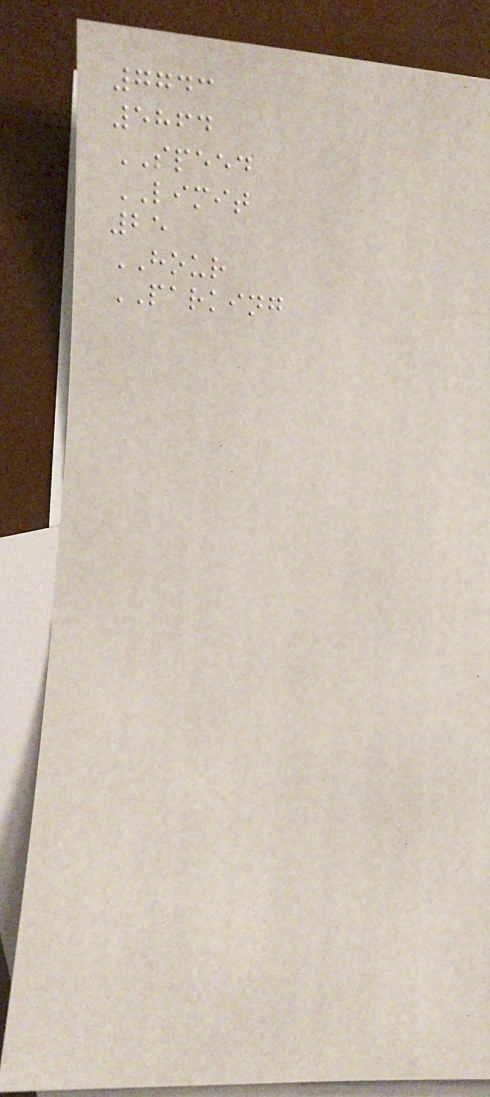7743
5864
SPEED
LIMIT
25
HOUR
PARKING
